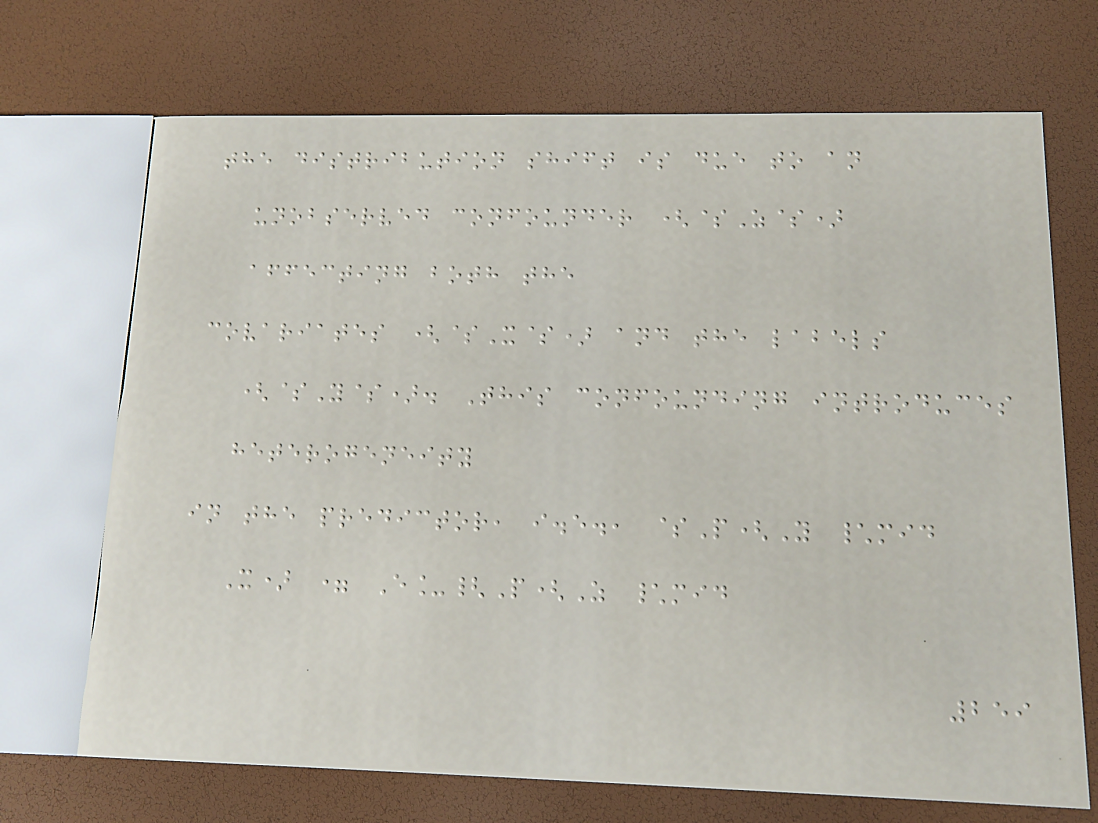the distribution shift is due to an
unobserved confounder ($Z$)
affecting both the
covariates ($X$) and the labels
($Y$). This confounding introduces
heterogeneity
in the predictor, i.e., $P(Y \mid
X) = E_{P(Z \mid
259
